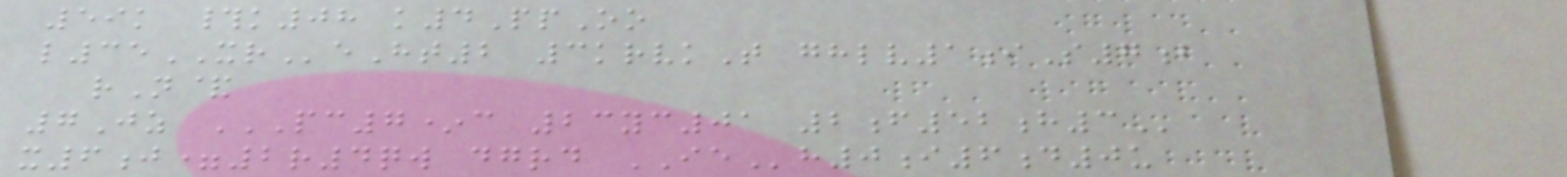59k #k08 k4PpOo
l35XReHt2 3krvkT ghlv1iS7b
rN&
7Jz PC7*C 23YC01 2F52H3
x6j=2r4qw dgrd IEh0i6d0u
